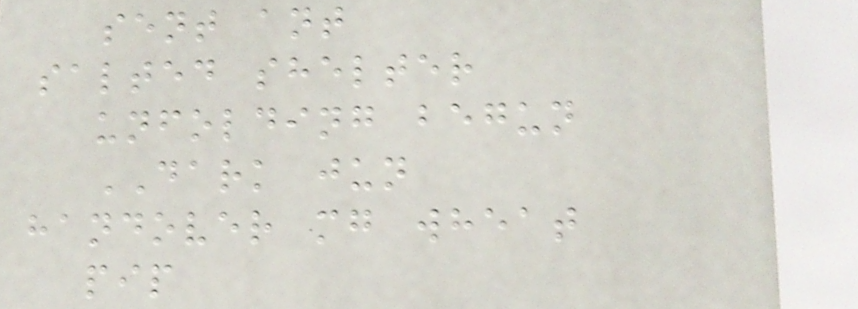sent ant
salted shelter
unfolding begun
DARK jun
handover mg wheat
pip
